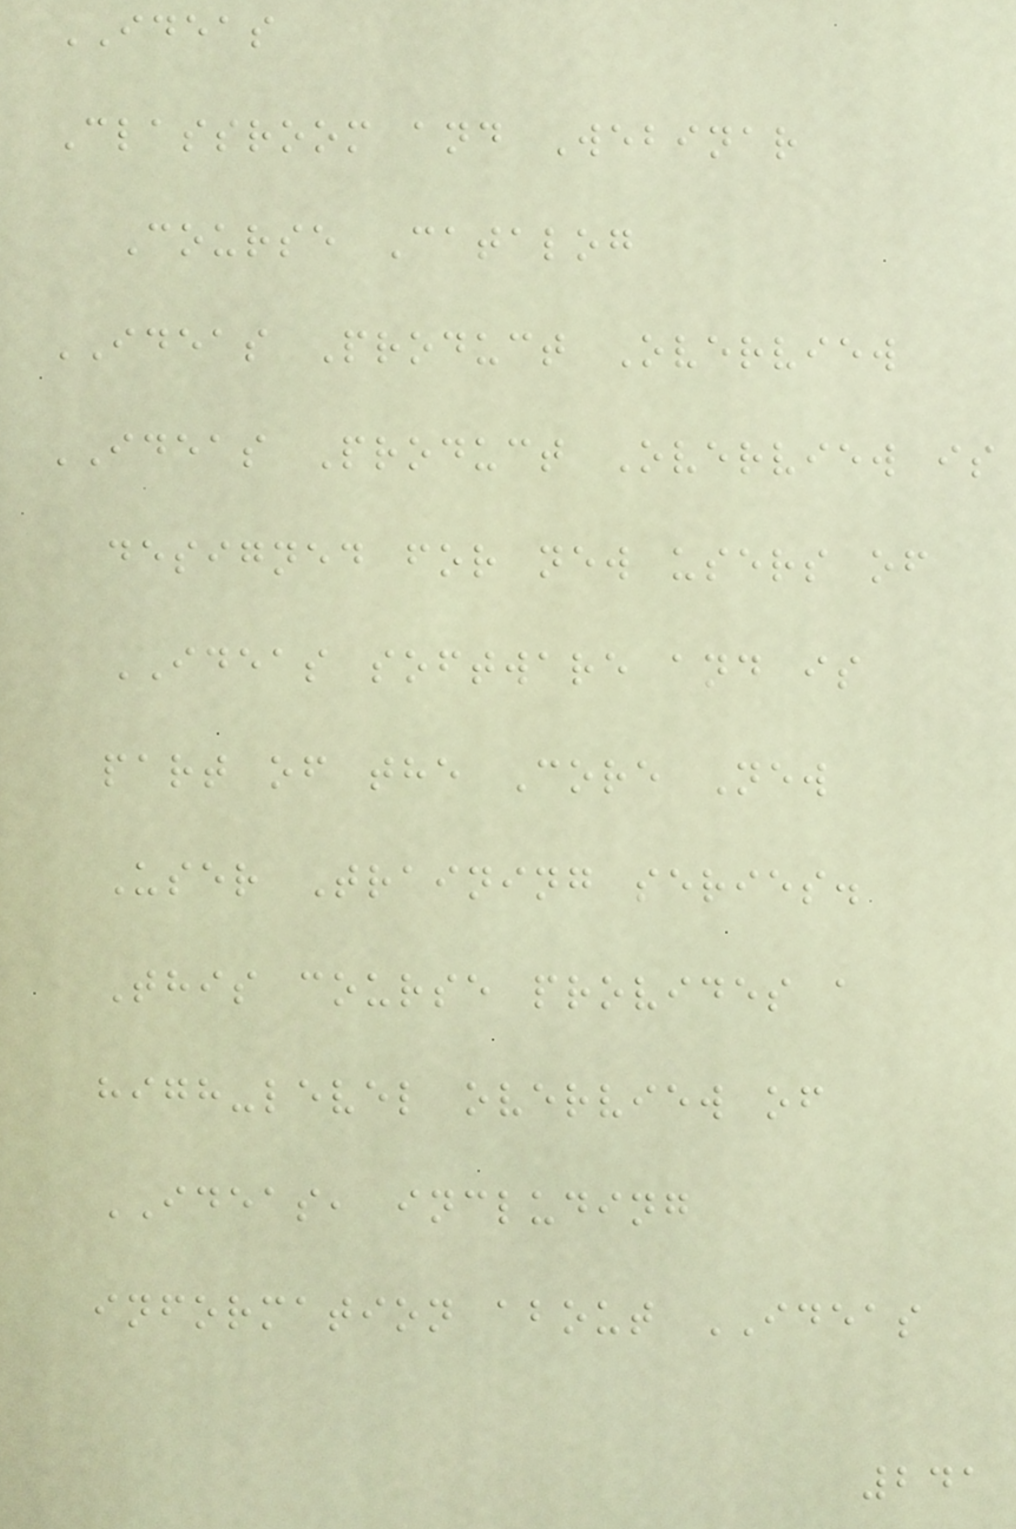IDEAS
Classroom and Webinar
Course Catalog
IDEAS Product Overview
IDEAS Product Overview is
designed for new users of
IDEAS software and is
part of the Core New
User Training series.
This course provides a
high-level overview of
IDEAS, including
information about IDEAS
241
